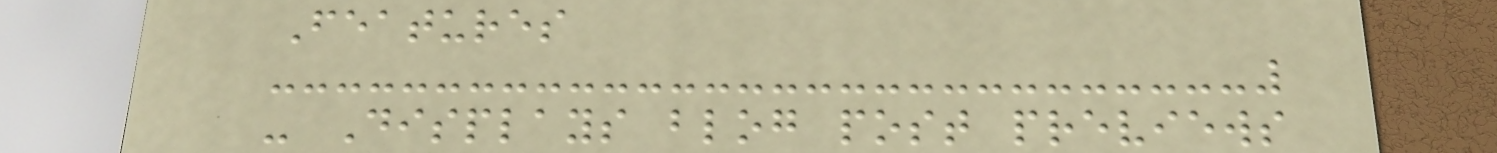Features
- Displays blog post previews
